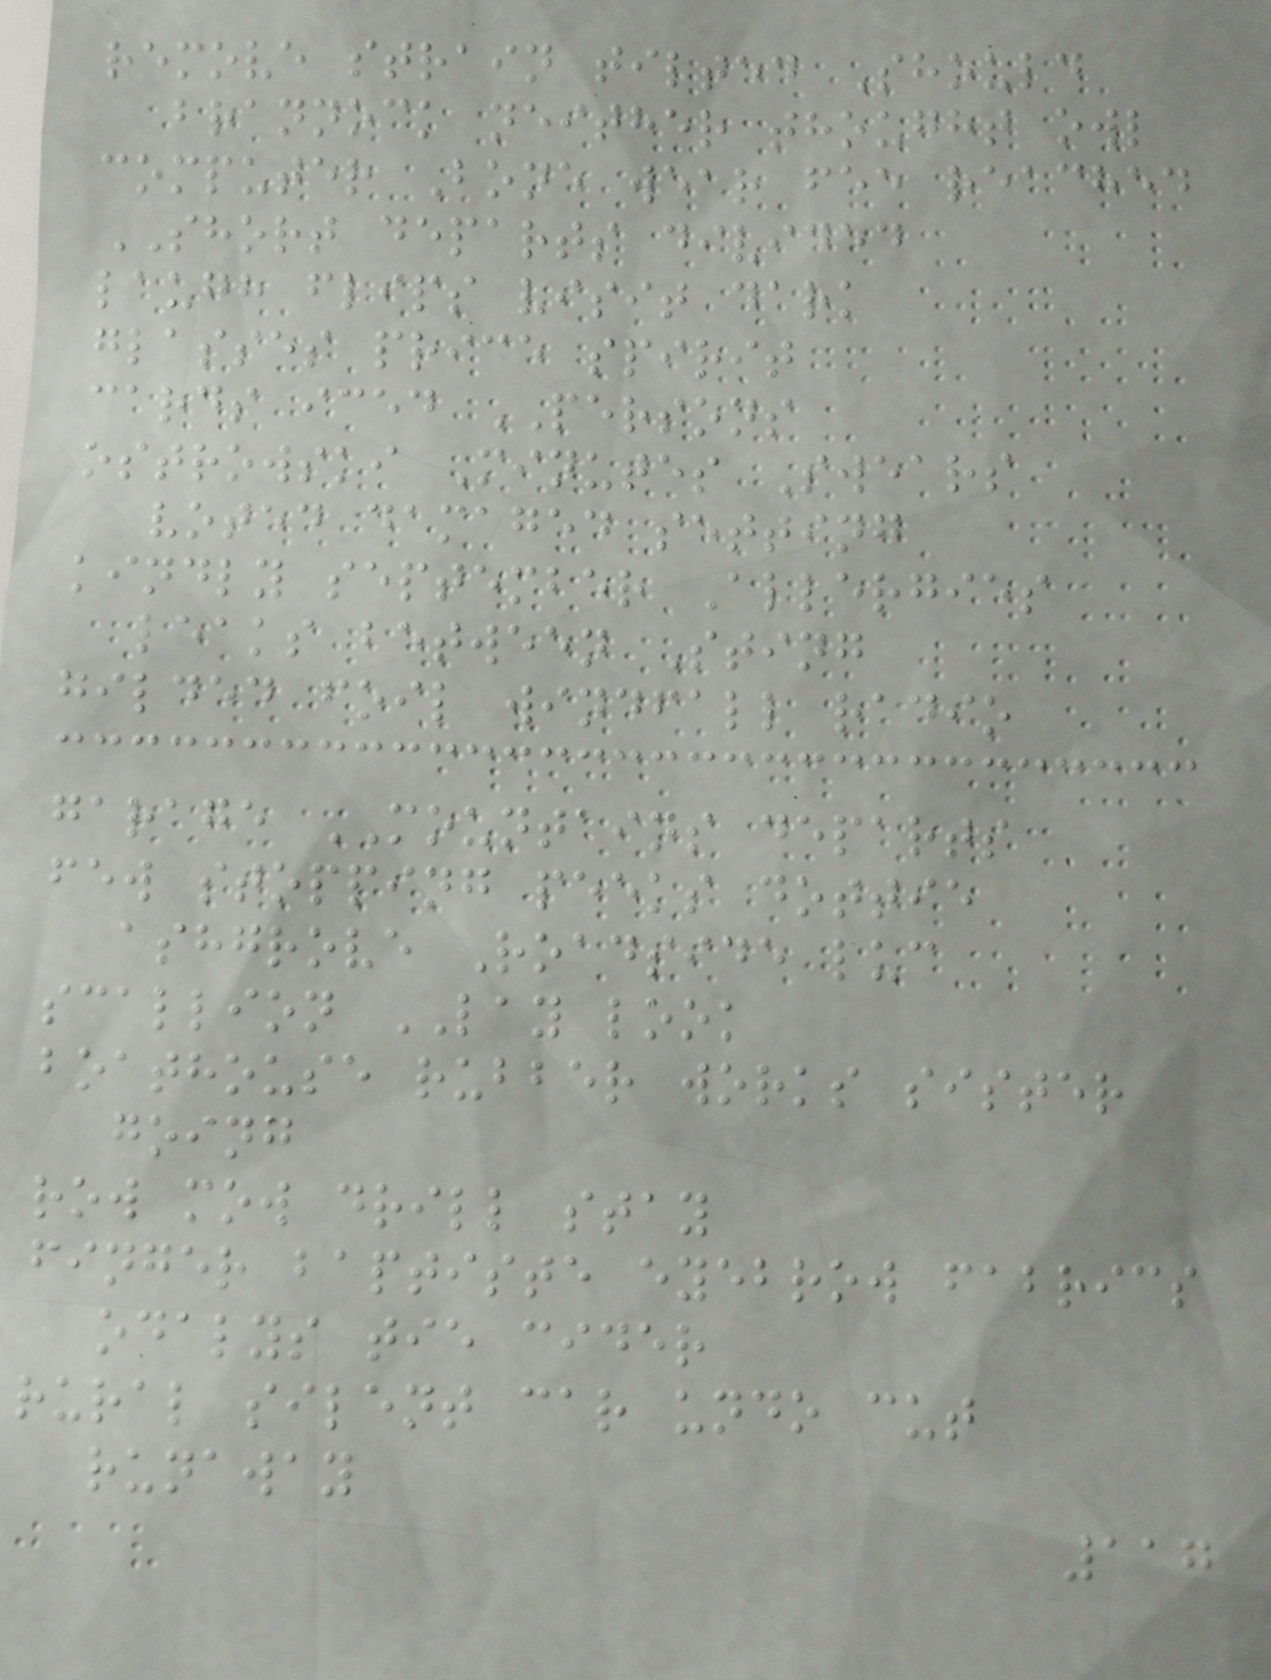remove strain tilted Should
brannock neither thought owl
computer Bone wear fee reached
SHORT departs divided
laugh flips visit dark
glasses price spirit
cards iced PERSONS
ostrowski Minutes Swears
voted damaged setting
kindly september Allergies
leaks between Sting
gilded foil windfall radio
garage MOUNTAINS departs
few stopping peeks dottie
ashgrove Roadside luc
scallion LAY look
boathouse rubber works sister
going
row mow drill stay
finger baptiste eyebrow fabrics
odalys tie cider
rural silent car undo cut
runaway
117
